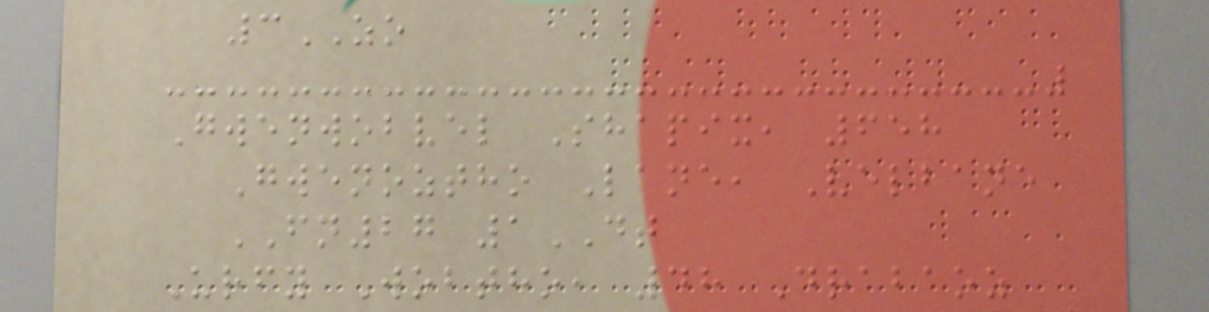3ZO
Gwenwobvel Shapix, 658
Gwenoztho Lane, Velbane
FN27 1DT
Urfy Wobtho, 48 Drabaoz
